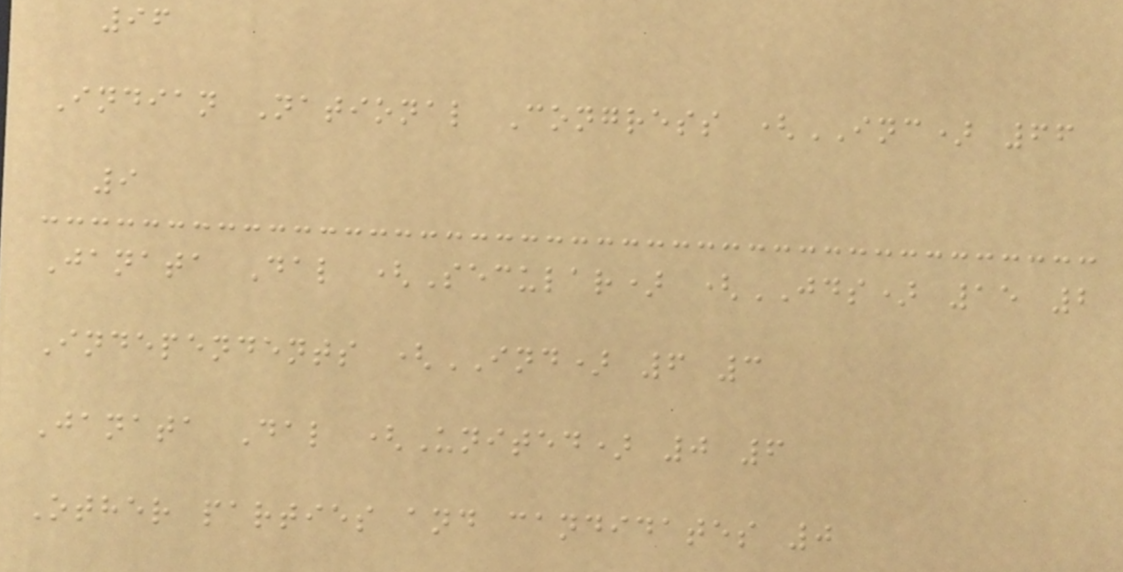96
Indian National Congress (INC) 66
9
Janata Dal (Secular) (JDS) 15 2
Independents (IND) 6 3
Janata Dal (United) 0 6
Other parties and candidates 0
